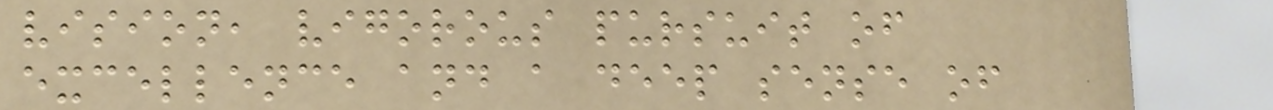vision, vigorous pursuit of
excellence and a deep sense of
